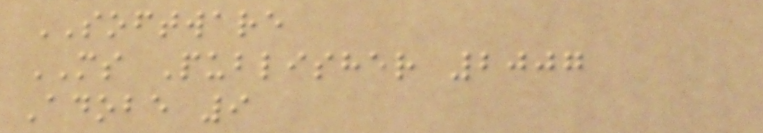SOFTWARE
MS Publisher 2007
Adobe 9
